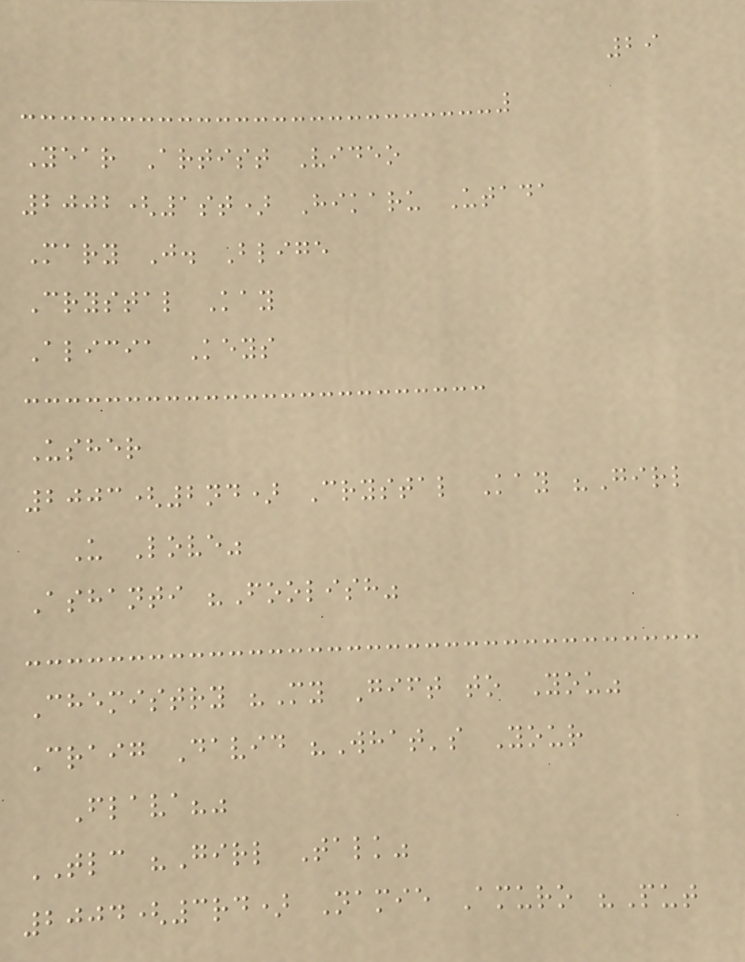29
Year Artist Video
2002(1st) Hikaru Utada
Mary J. Blige
Crystal Kay
Alicia Keys
Usher
2003(2nd) Crystal Kay "Girl
U Love"
Ashanti "Foolish"
Chemistry "My Gift to You"
Craig David "What's Your
Flava?"
TLC "Girl Talk"
2004(3rd) Namie Amuro "Put
